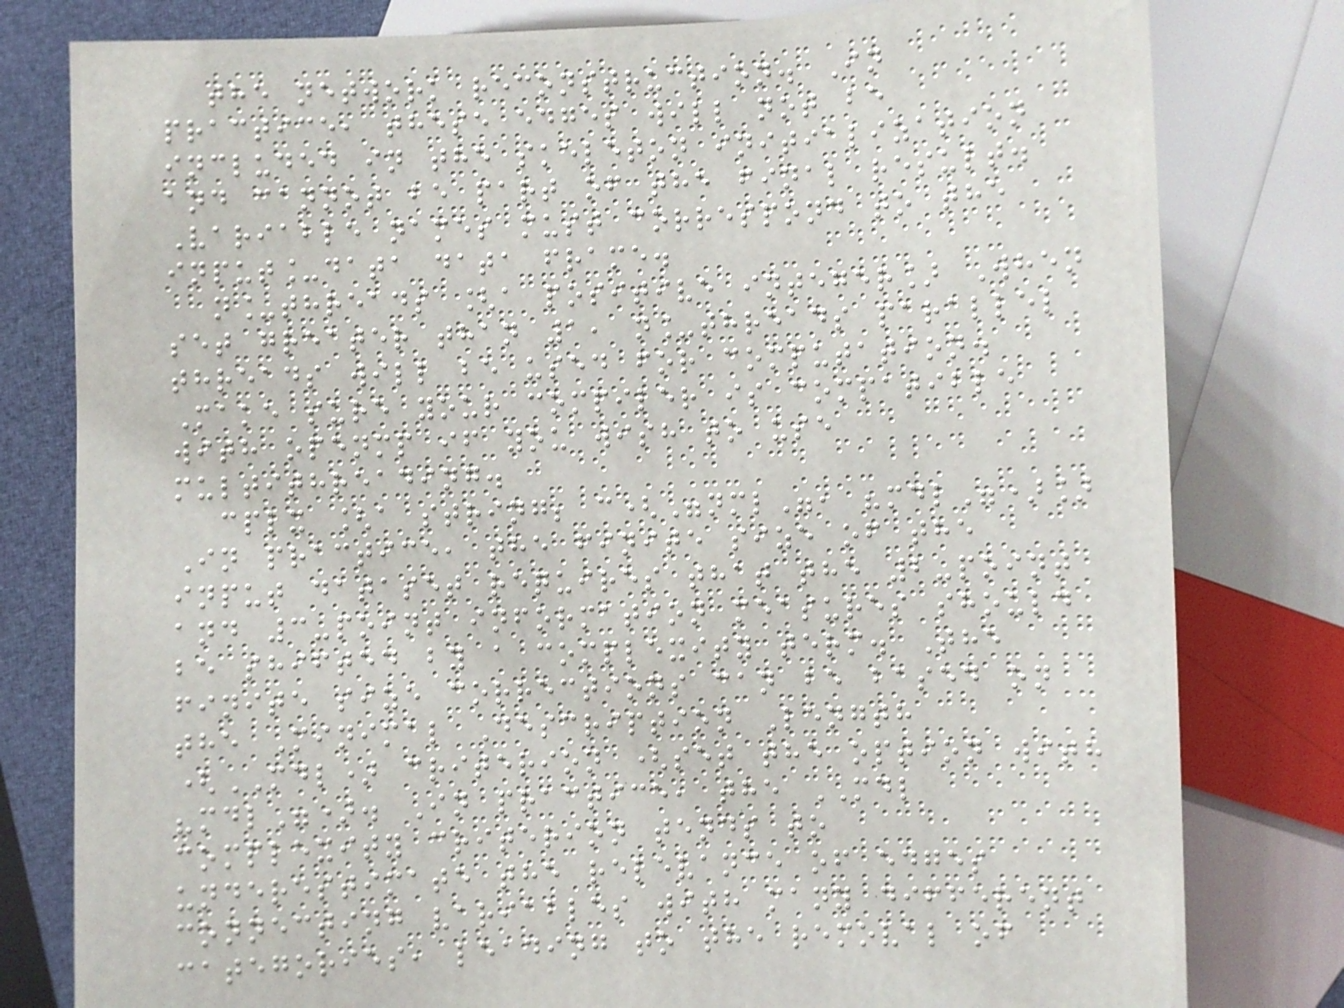the network reconstruction. In
practice, these edges will not be
included in the skeleton initialization
and cannot be part of the final result.
Variable names must correspond to the
input_data data frame.
n_threads [a positive integer] When
set greater than 1, n_threads parallel
threads will be used for computation.
Make sure your compiler is compatible
with openmp if you wish to use
multithreading.
cplx [a string; c("nml", "mdl")]
In practice, the finite size of the
input dataset requires that the 2-point
and 3-point information measures should
be shifted by a complexity term. The
finite size corrections can be based on
the Minimal Description Length
(MDL) criterion (set the option with
"mdl"). In practice, the MDL
complexity criterion tends to
underestimate the relevance of edges
connecting variables with many different
categories, leading to the removal of
